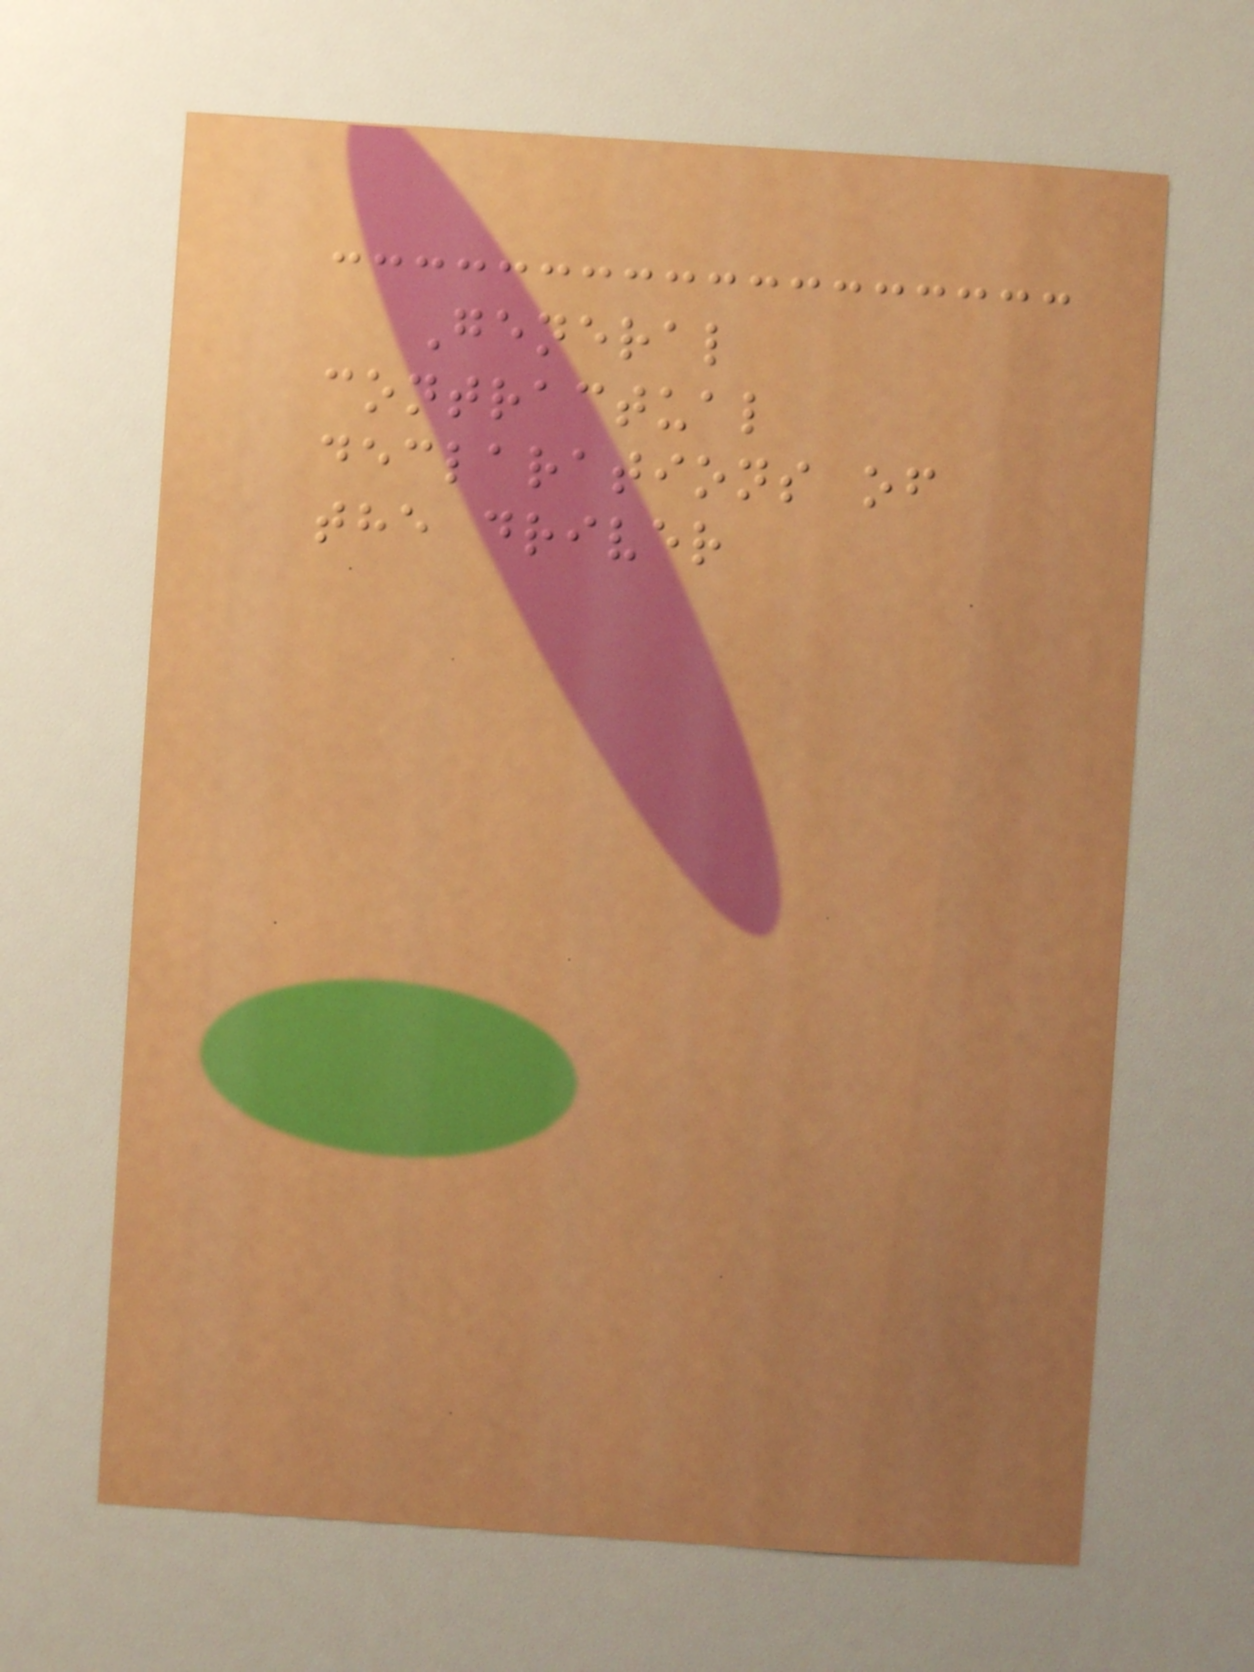General
contractual
declarations of
the driver
